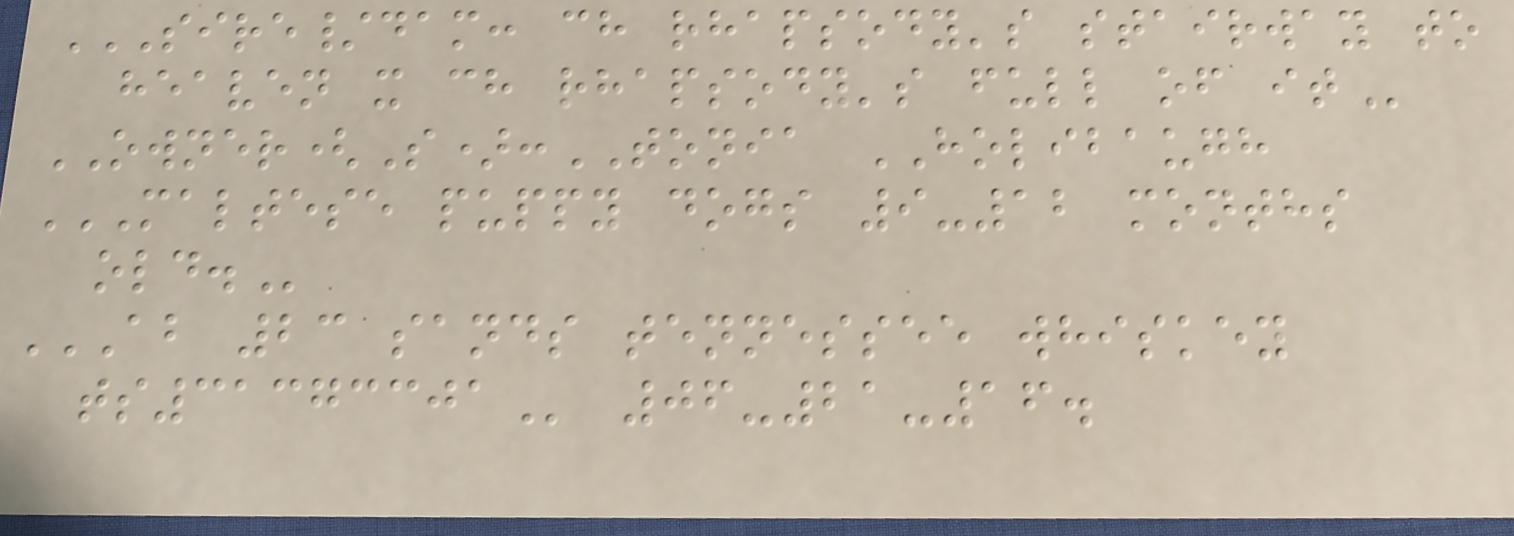SIRE/DAM: CH RHAPSODY'S STAIRWAY TO
HEAVEN X CH RHAPSODY'S FULL OF IT
OWNER(S):TONIA HOLIBAUGH
MALTESE PUPPY DOGS 9-12 MONTHS
OLD.
AB 23 SANDS TENNESSEE WHISKEY
TS31373301 06-21-16.
